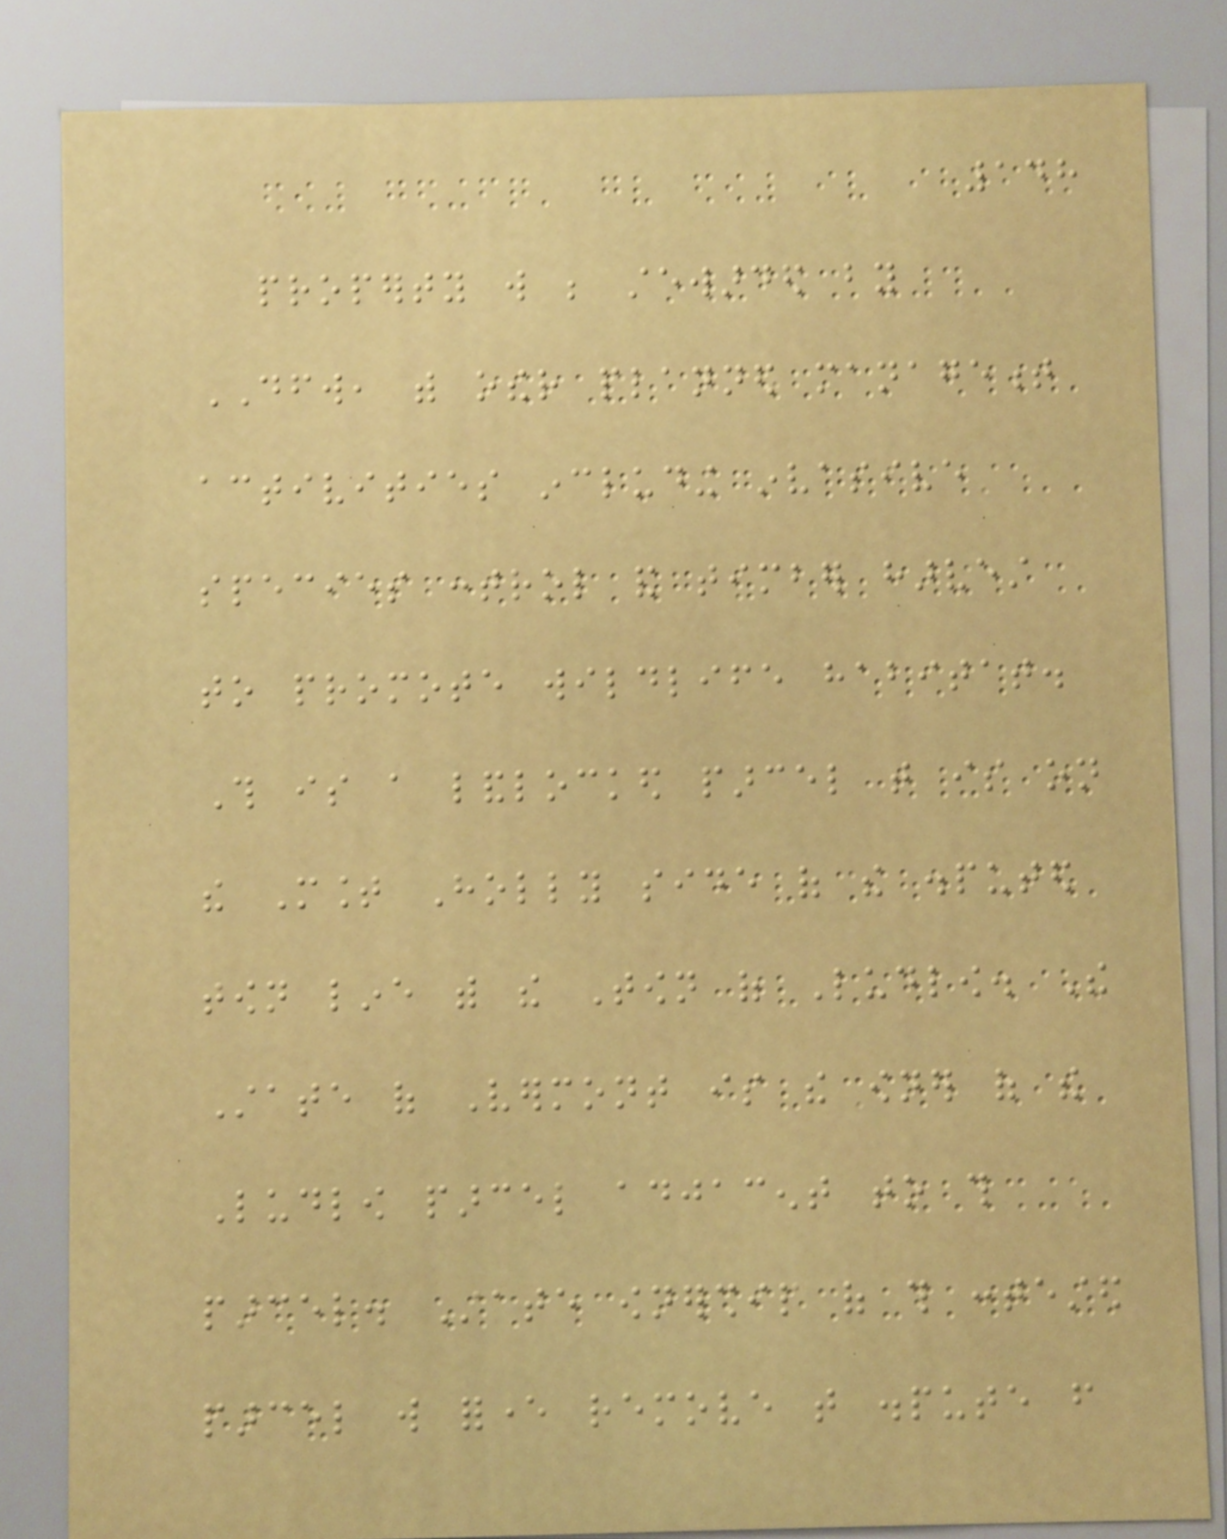148
property will be stewarded by
DFW, with other planned management
activities including invasive
species control and timber harvest
to promote wildlife habitat.
This is a landlocked parcel that is on
the Mount Holly side of the disputed
town line with the Town of Ludlow. The
State of Vermont is the owner of the
Ludlow parcel adjacent to this
parcel. State ownership of this contested
parcel will forever remove that dispute from
